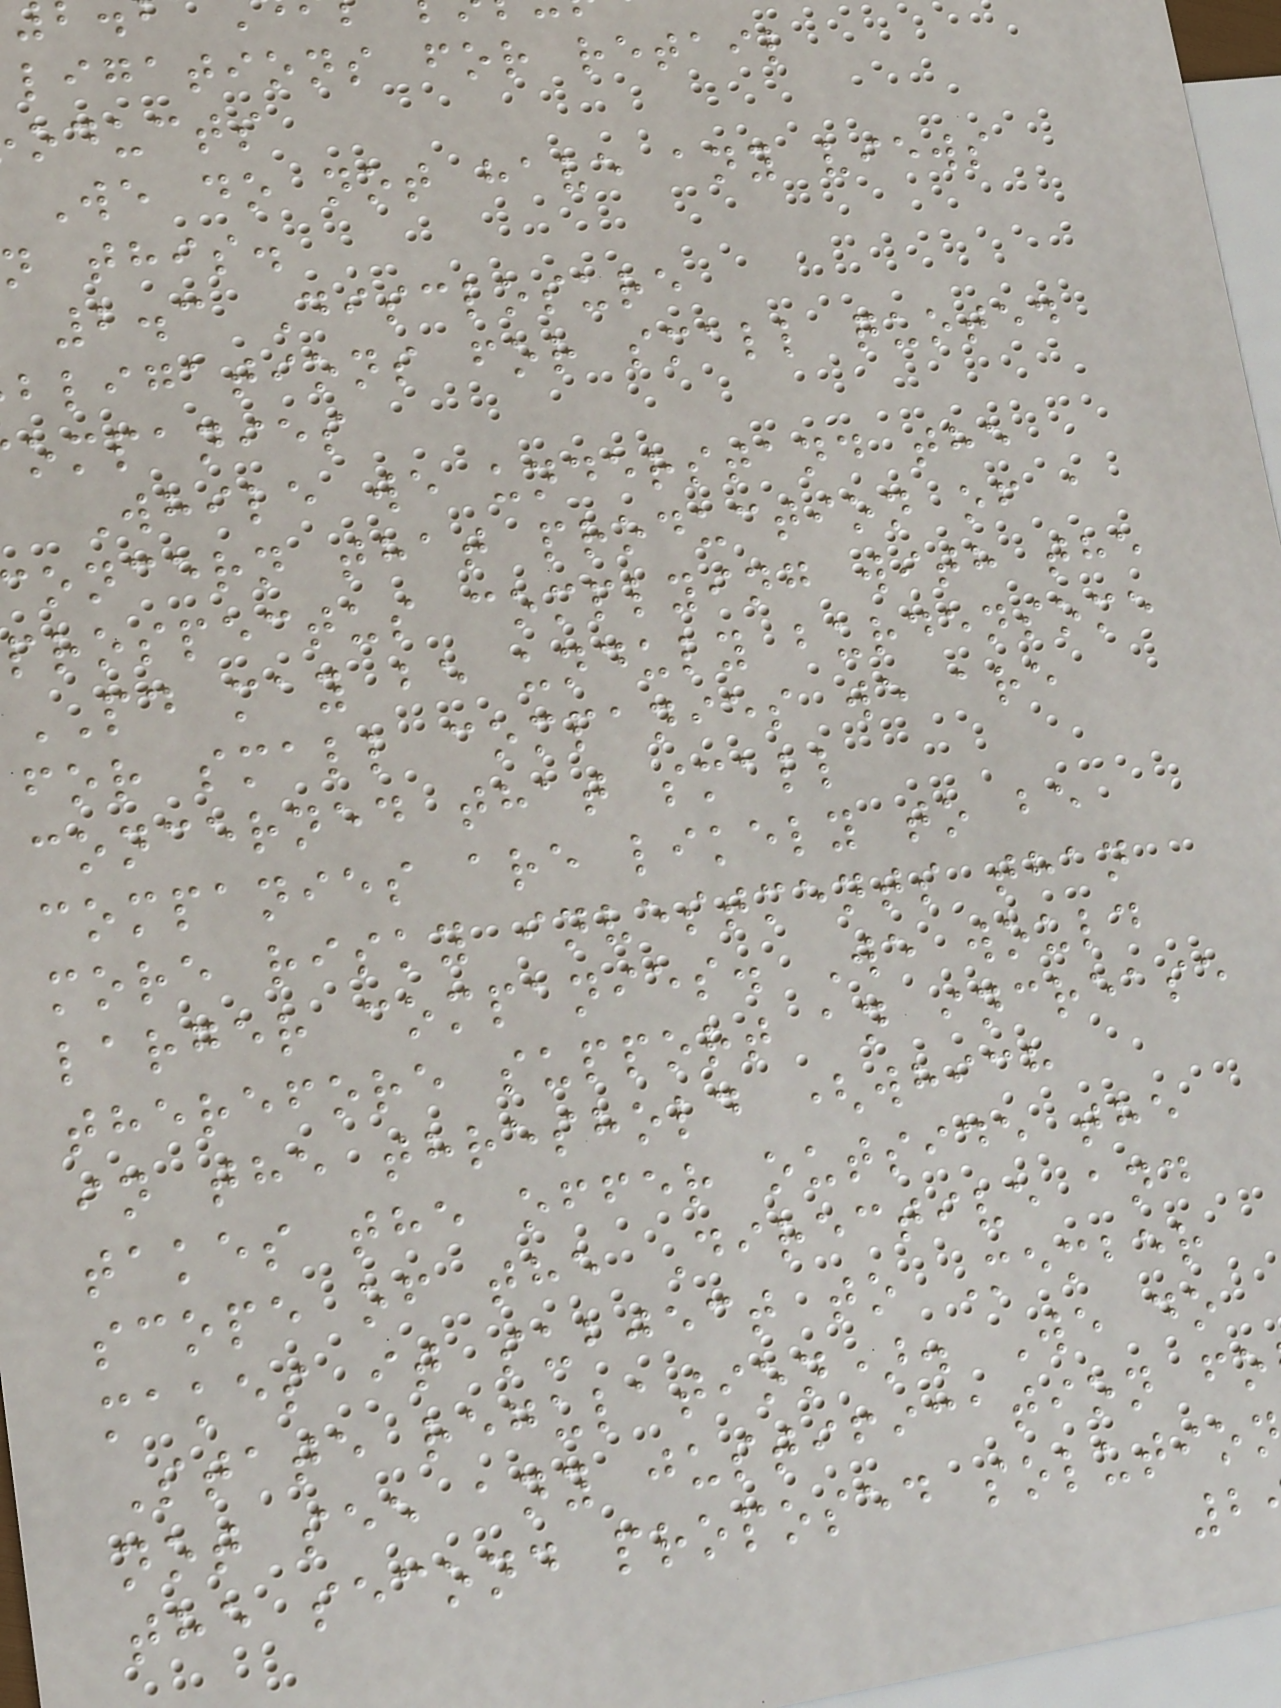ligations for retail
oducts
We do not have any views
n this.
2.3 Disclosure
bligations for small quoted
ompanies
While we understand the
oncern that production of a
prospectus complying with the
PD may be unduly burdensome
for small companies we are
concerned that small
companies are likely to be
more risky investments than
larger companies. We would
therefore support an increase
in the threshold (which
takes the offer outside the
scope of the Directive and
makes it subject to Member
State regulation). We do
not see any justification fo
the second proposed solutio
